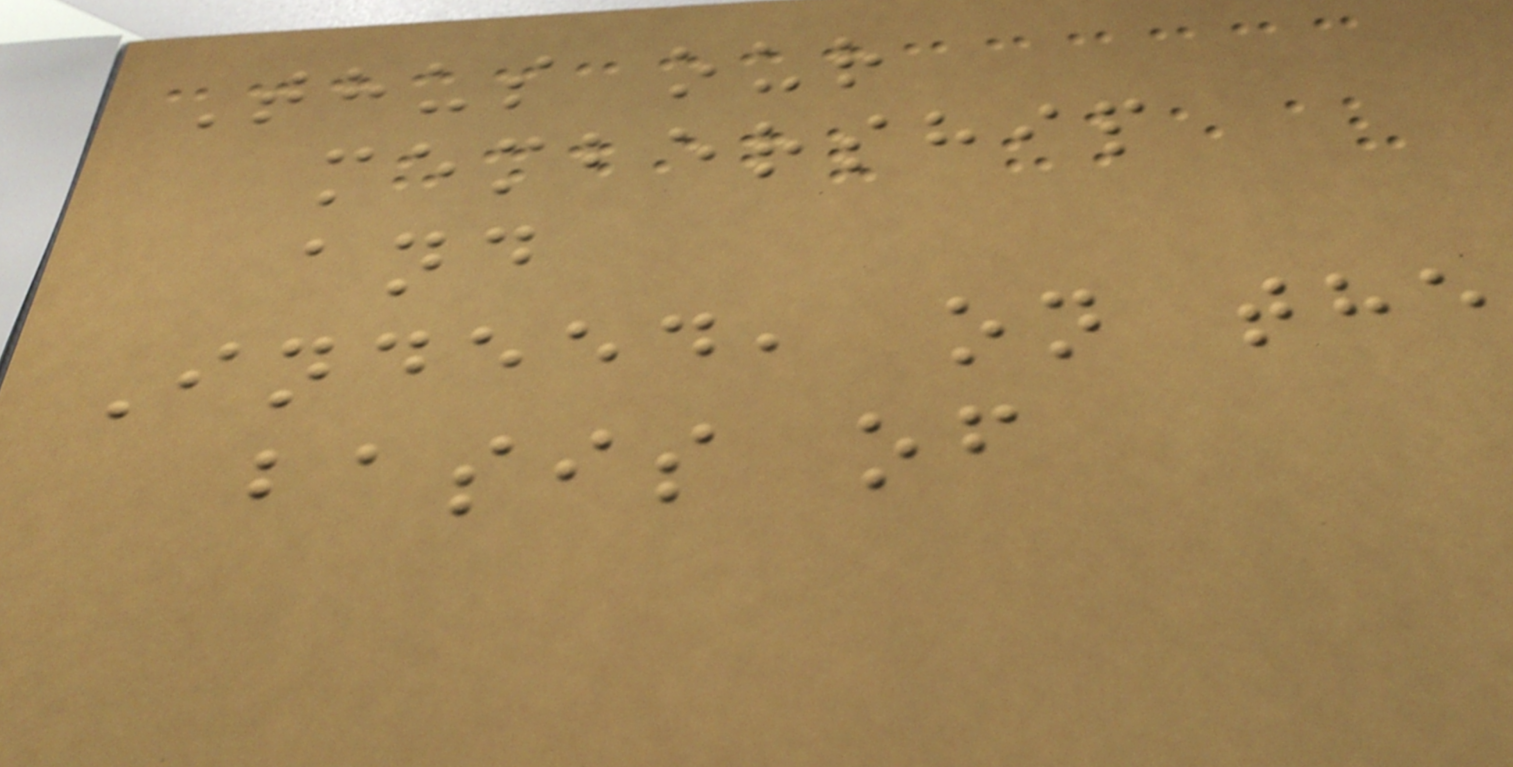Thus our
membership
and
Indeed, on the
basis of
